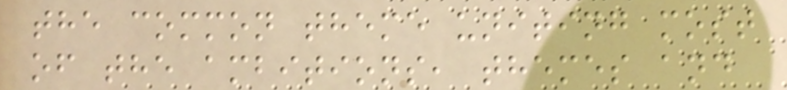the common theme uniting most
of the ambitions, themes and
